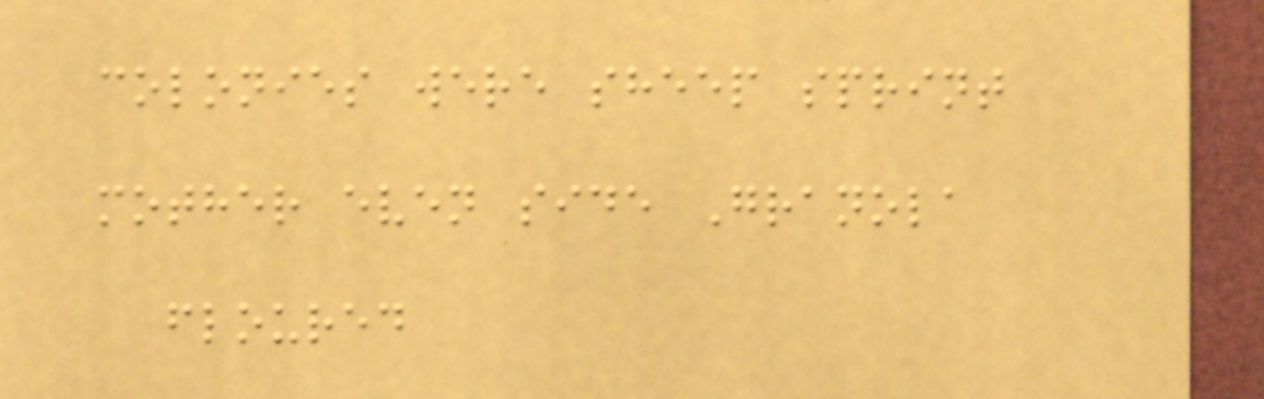colonies were sheep sprint
mother even side Granola
floured
